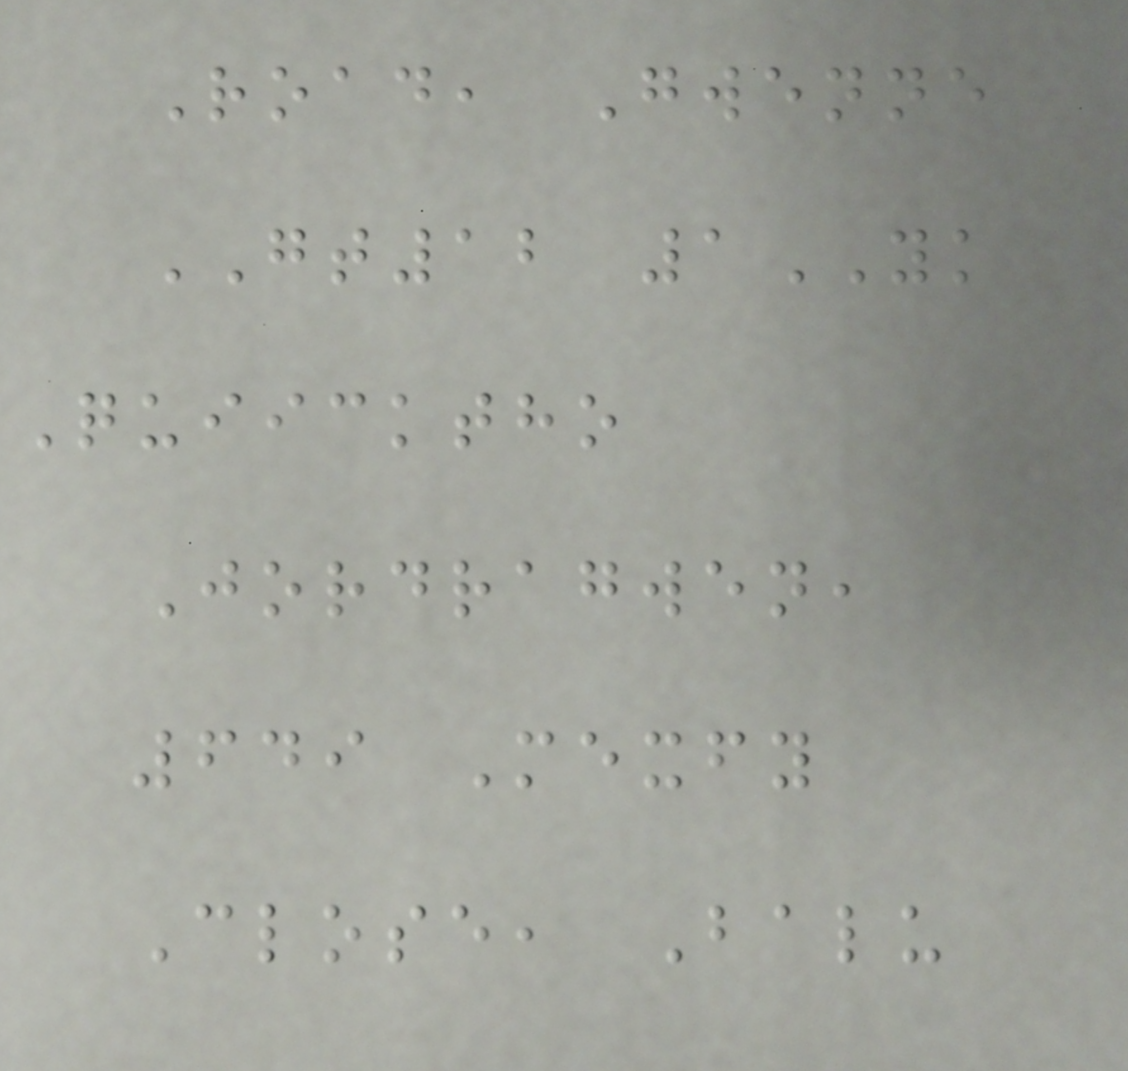Road, Gwenne
GT12 1YK
Quiicktho
Jordragwen,
649 Mexfy
Close, Balu
